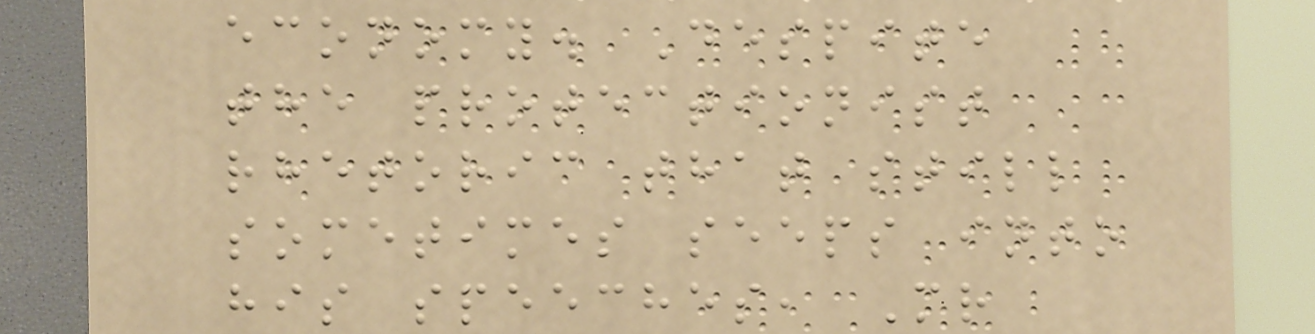economy. Despite
the protectionist
rhetoric that still
sometimes seeps into
his speeches, Mr
